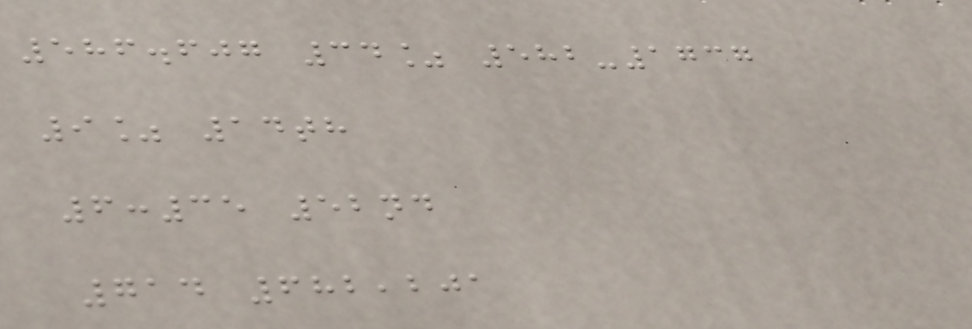586.607 34% 582-1737
9% 14th
6:35 52nd
714 682,201
